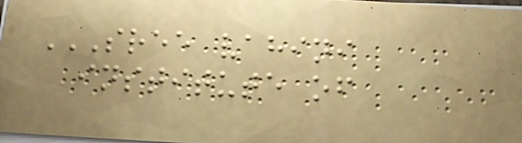SREE VAHINI
INSTITUTE OF
